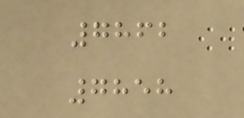7862
7858
